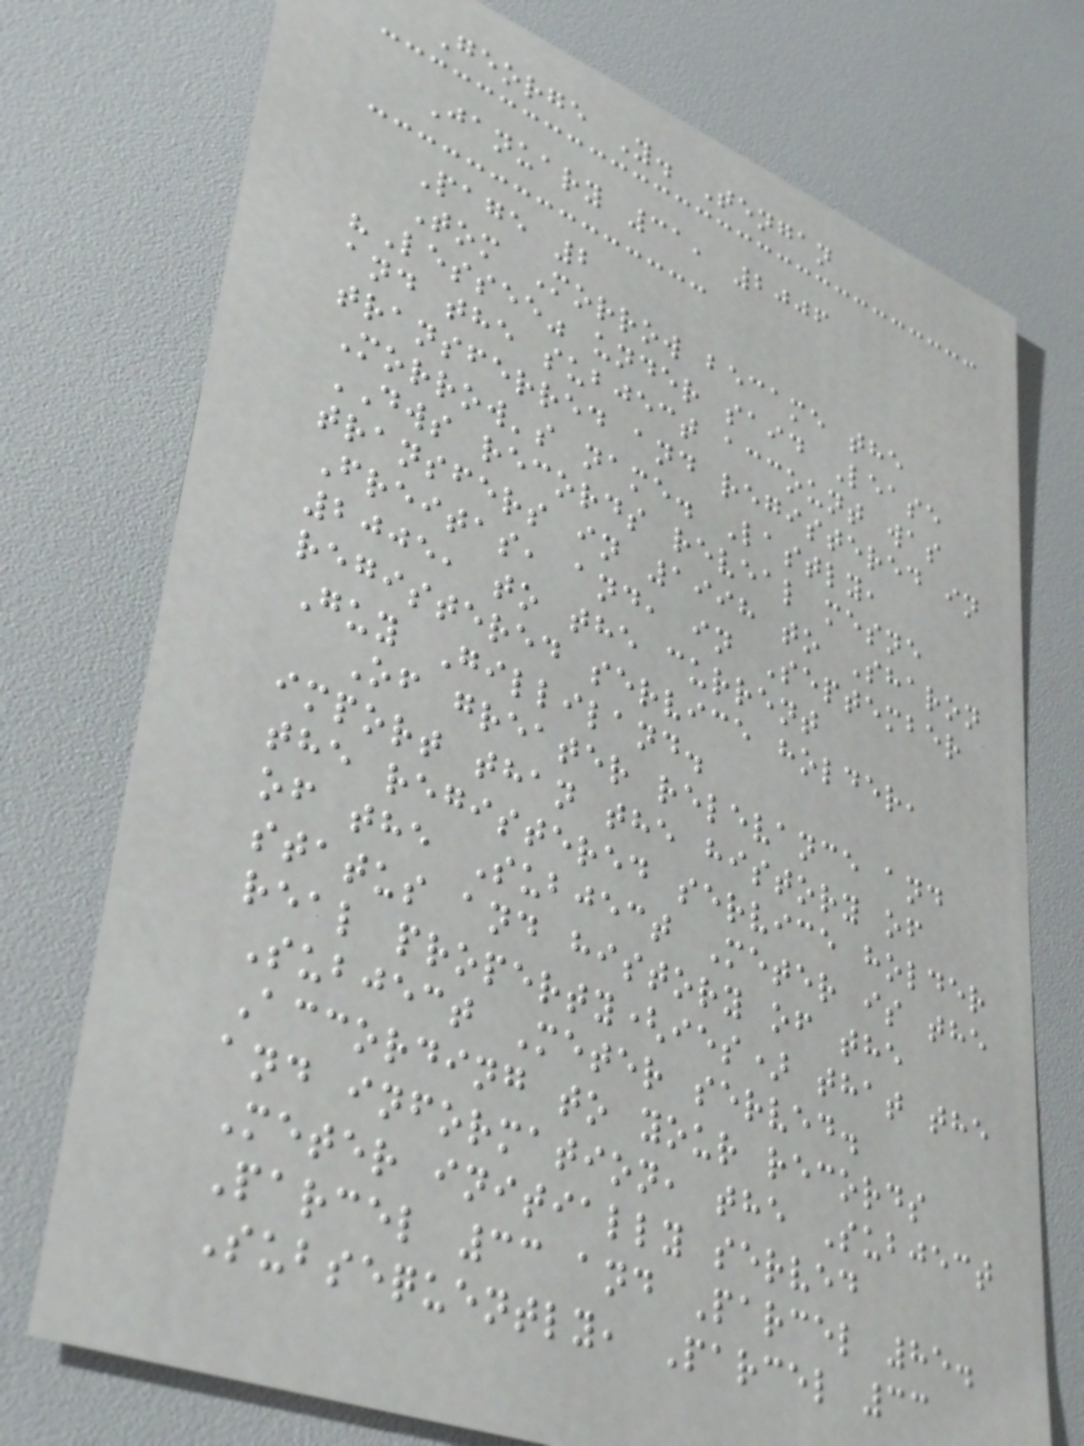George Y. Tengan
January 31, 2006
Page 2
Tom Morrow became the
"Lessee" under said Lease
and the subject account was
transferred and registered in
Morrow's name. Lastly,
DWS records reveal mesne
transfers in 1998 to Sharon
Freitas, and, in September
2005, to the current
registered service holder,
Guy Gilliland.
Of greater relevance and
import than the history of
the registered service holder
of the Subject Meter is the
status and history of the
real property(ies) that the
Subject Meter served.
According to your records
and information, the Subject
Meter initially served
Parcel 33 and Parcel 85.
Subsequently, Parcel 33
